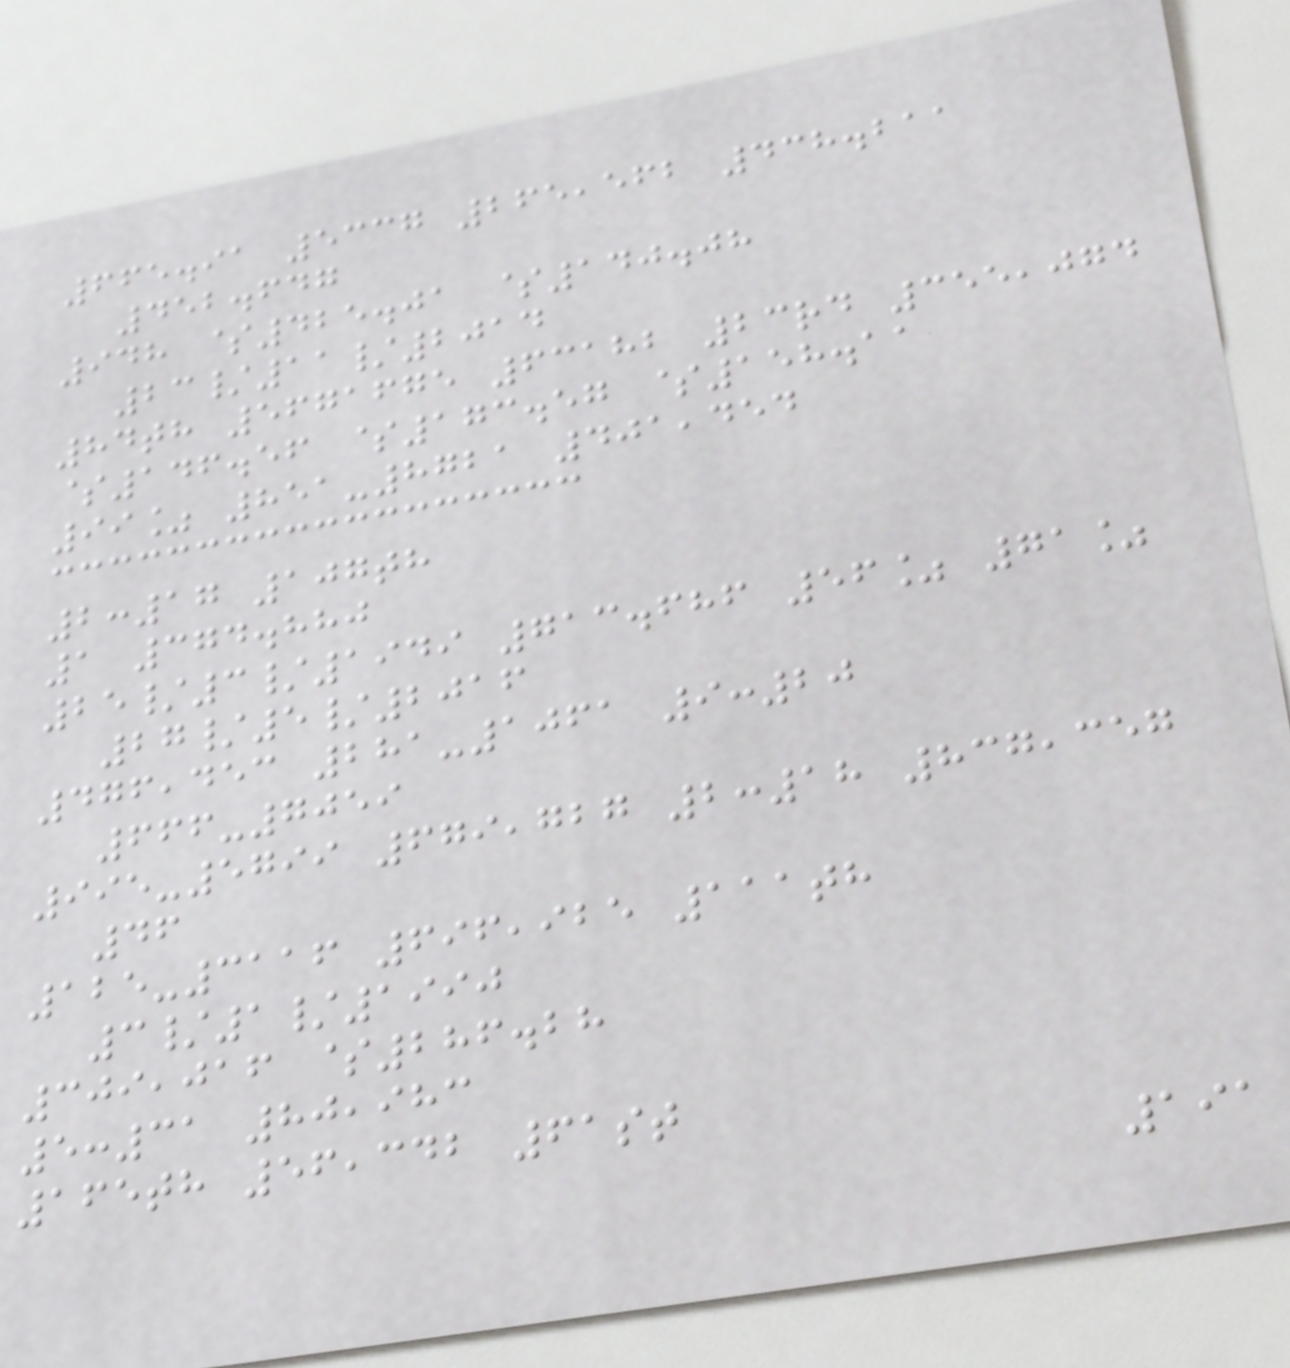665.91 5337 265,562 438.211
452.647
948 $425.01 $140.08
23/11/2014
84th 5671675 63182 23rd 355,074
$146.56 $173.57 $158.11
99% 851-8721 401,454
2:17 107th
1 374.880
25/3/1949 713.686 56% 71%
27/5/2016
476,453 281-1061 9:20
666-7059
995-5799 679,727 2:18 837,357
46
125-3116 696,925 111th
3/1/1990
309,016 $286.28
5:31 80,983
165th 56,342 61st
191
